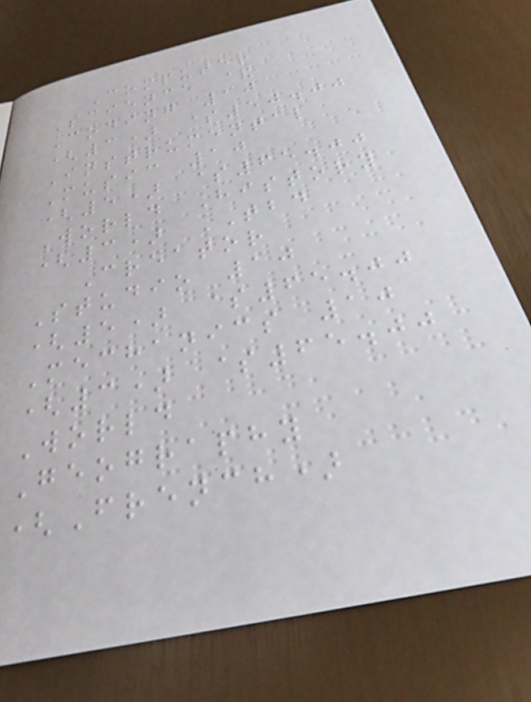Computer
Science &
Coding 10
(3) $50.00
Instrumental
Music 10
(5) $65.00
World History
(3) TBD
Creator
Studio 10
(5) $65.00
Mechanics 10
(3) $65.00
World
Geography
(French)
